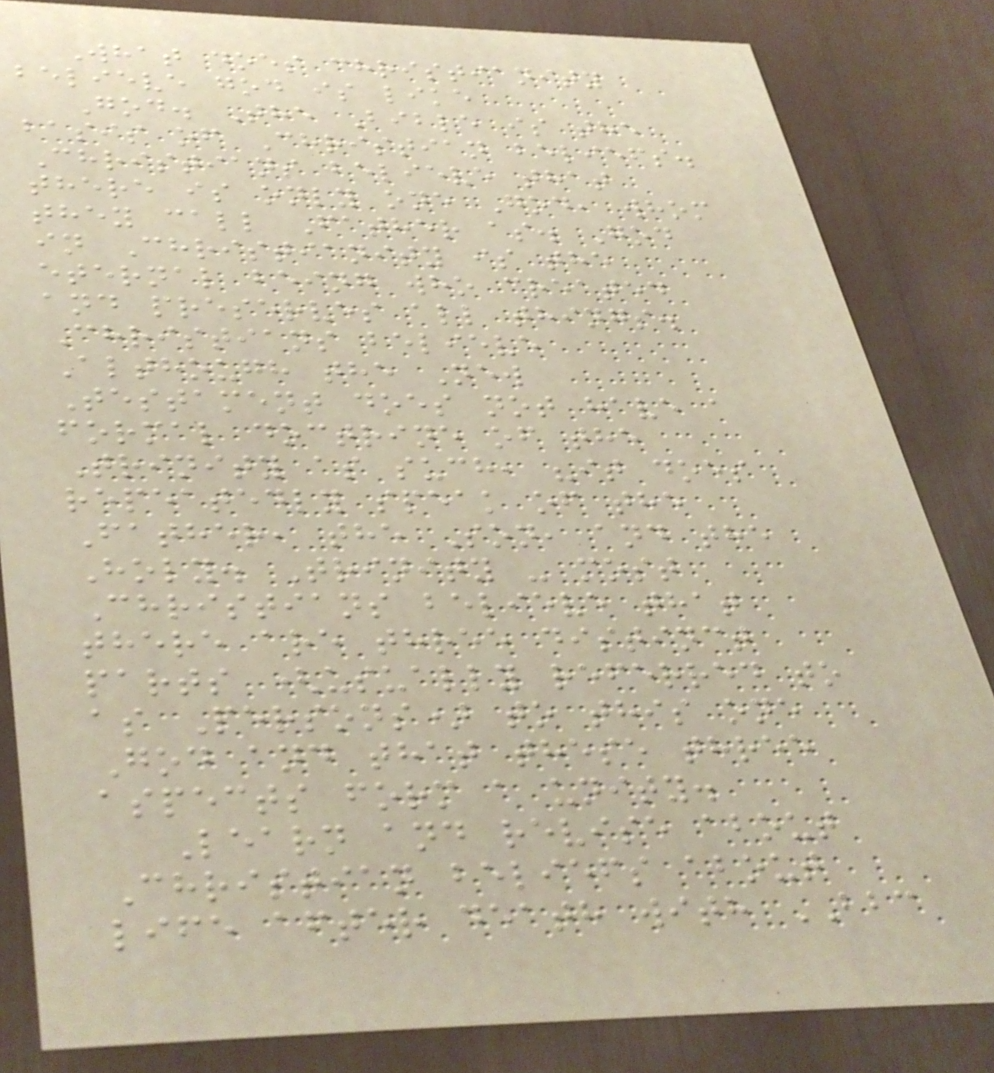What does christianity
believe god is like
God. The Bible is the
basis of Christian beliefs.
Christians believe that
there is only one God, whom
they call Father as. God
in Christianity is the
eternal being who created
and preserves all things.
Christians believe
Although the New
Testament does not have a
formal doctrine of the
Trinity as such, "it does
repeatedly speak of the
Father, the Son, and the
Holy. Trinity - most
Christians believe that
there are three distinct
parts (usually referred to
as Persons) to this one
God and that these three
aspects form a unity.
Learn and revise about
Christian beliefs about
life after death with BBC
